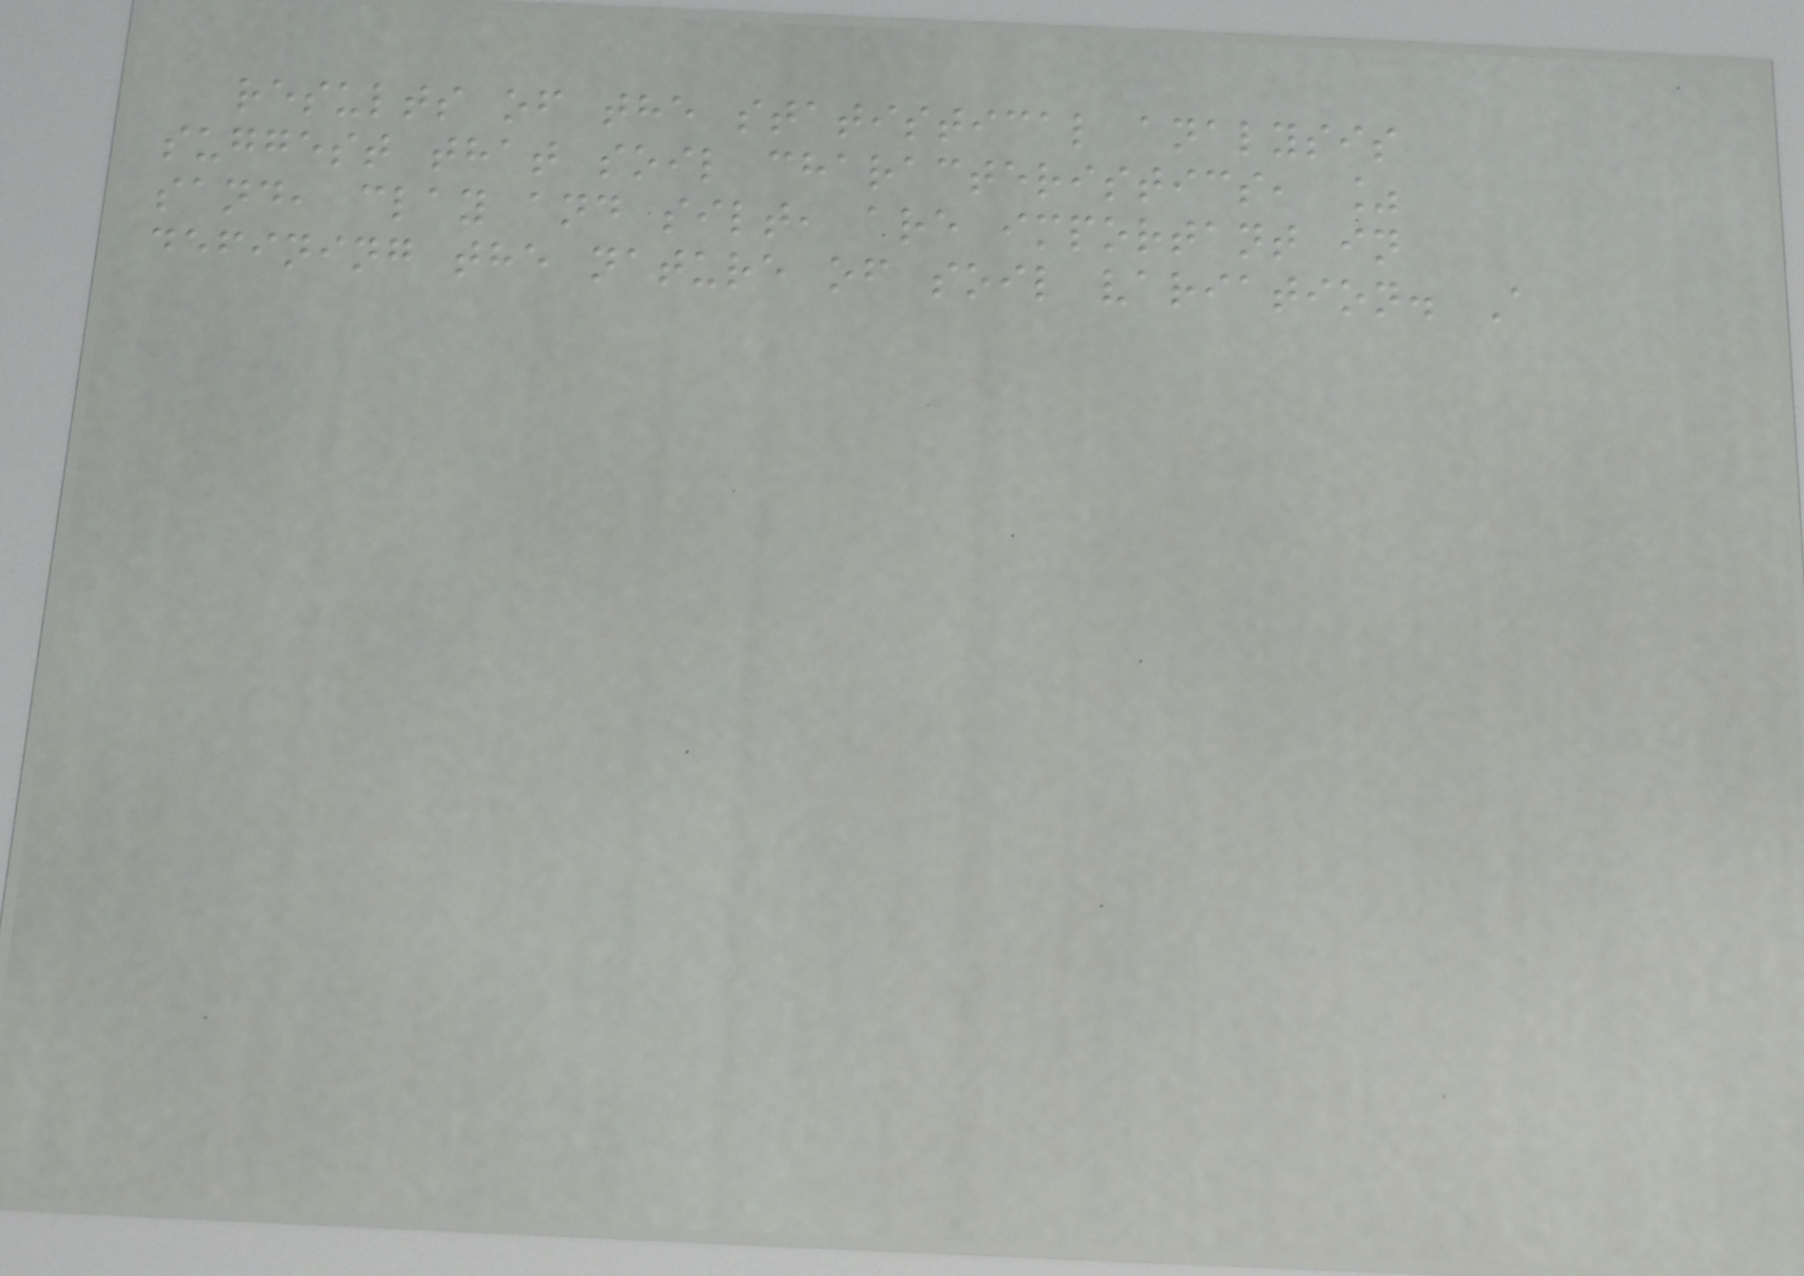results of the statistical analysis
suggest that soil characteristics, %
sand, clay and silt, are important in
defining the nature of soil variation. A
